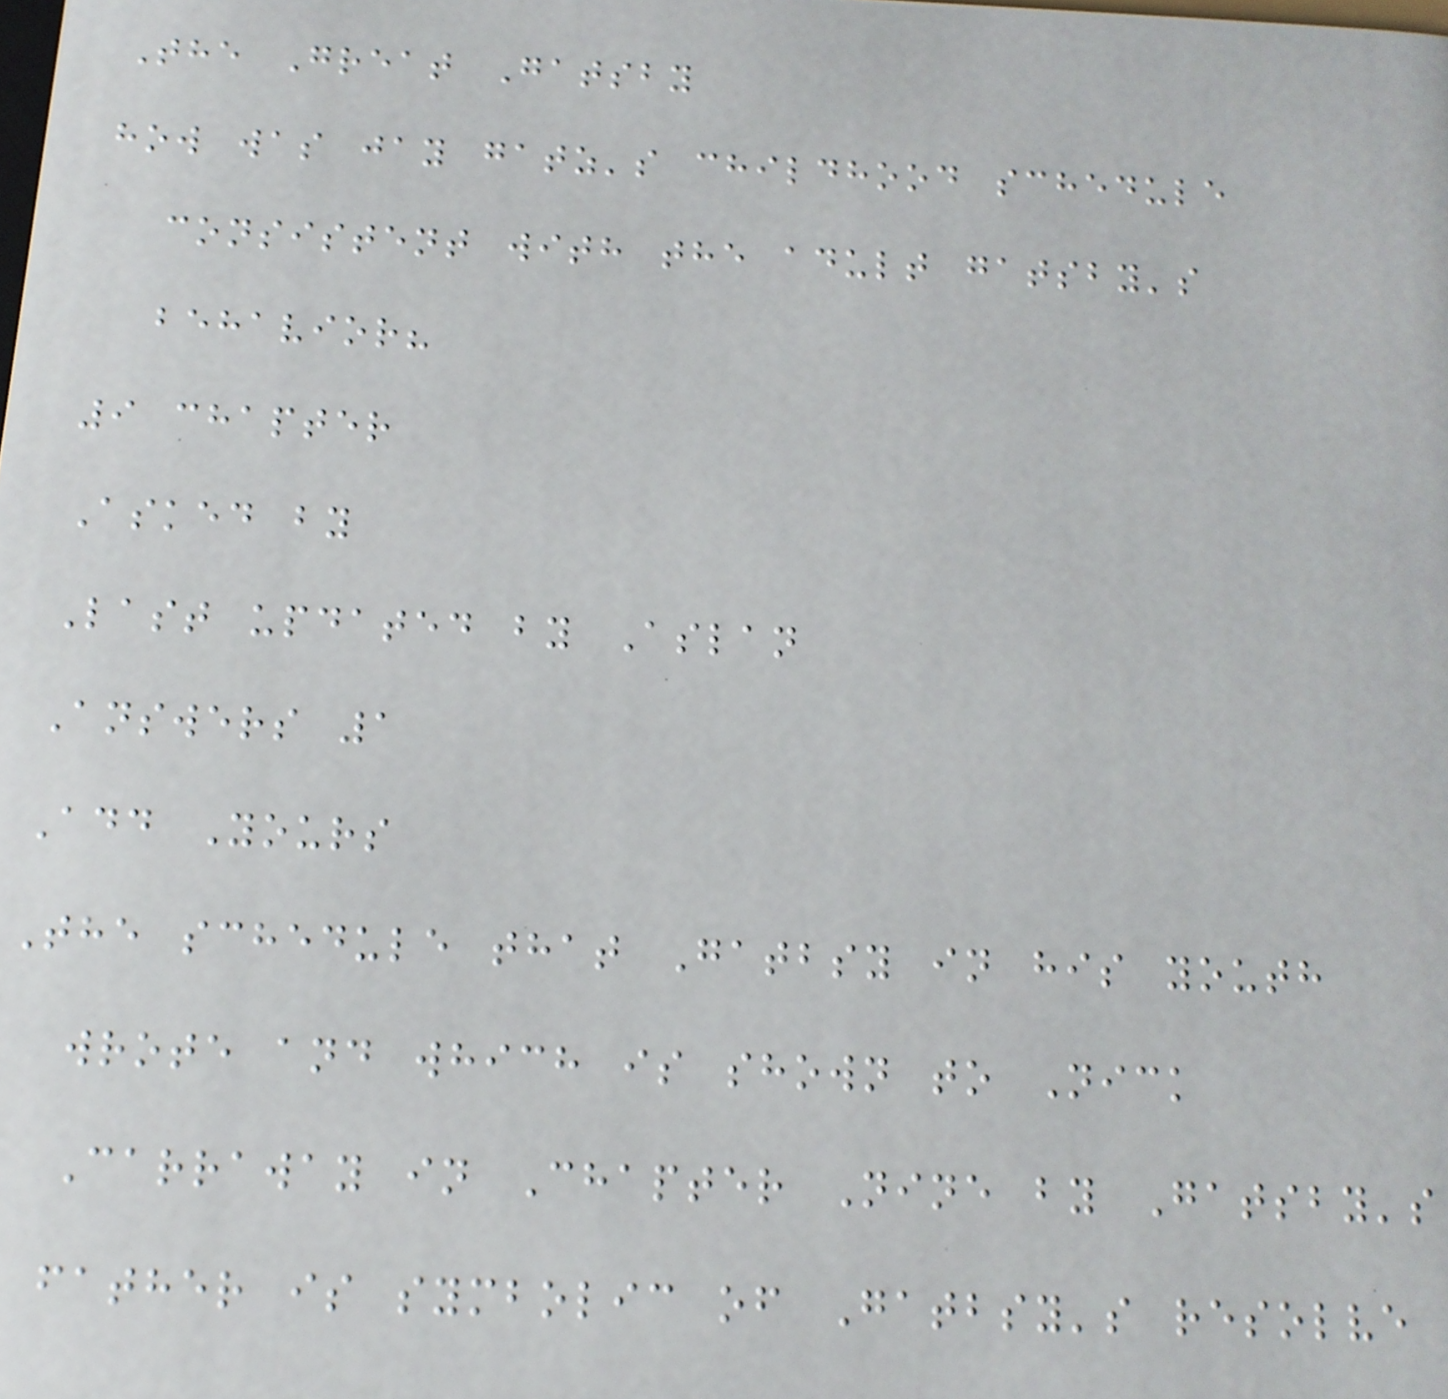The Great Gatsby
how was jay gatz's childhood schedule
consistent with the adult gatsby's
behavior?
9 chapter
Asked by
Last updated by Aslan
Answers 1
Add Yours
The schedule that Gatbsy in his youth
wrote and which is shown to Nick
Carraway in Chapter Nine by Gatsby's
father is symbolic of Gatbsy's resolve
